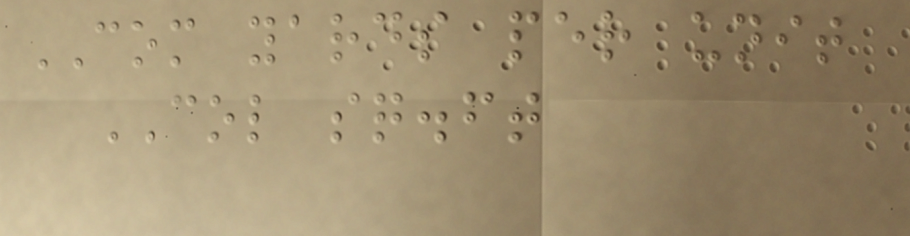COM yards per unit
COL sq.ft
